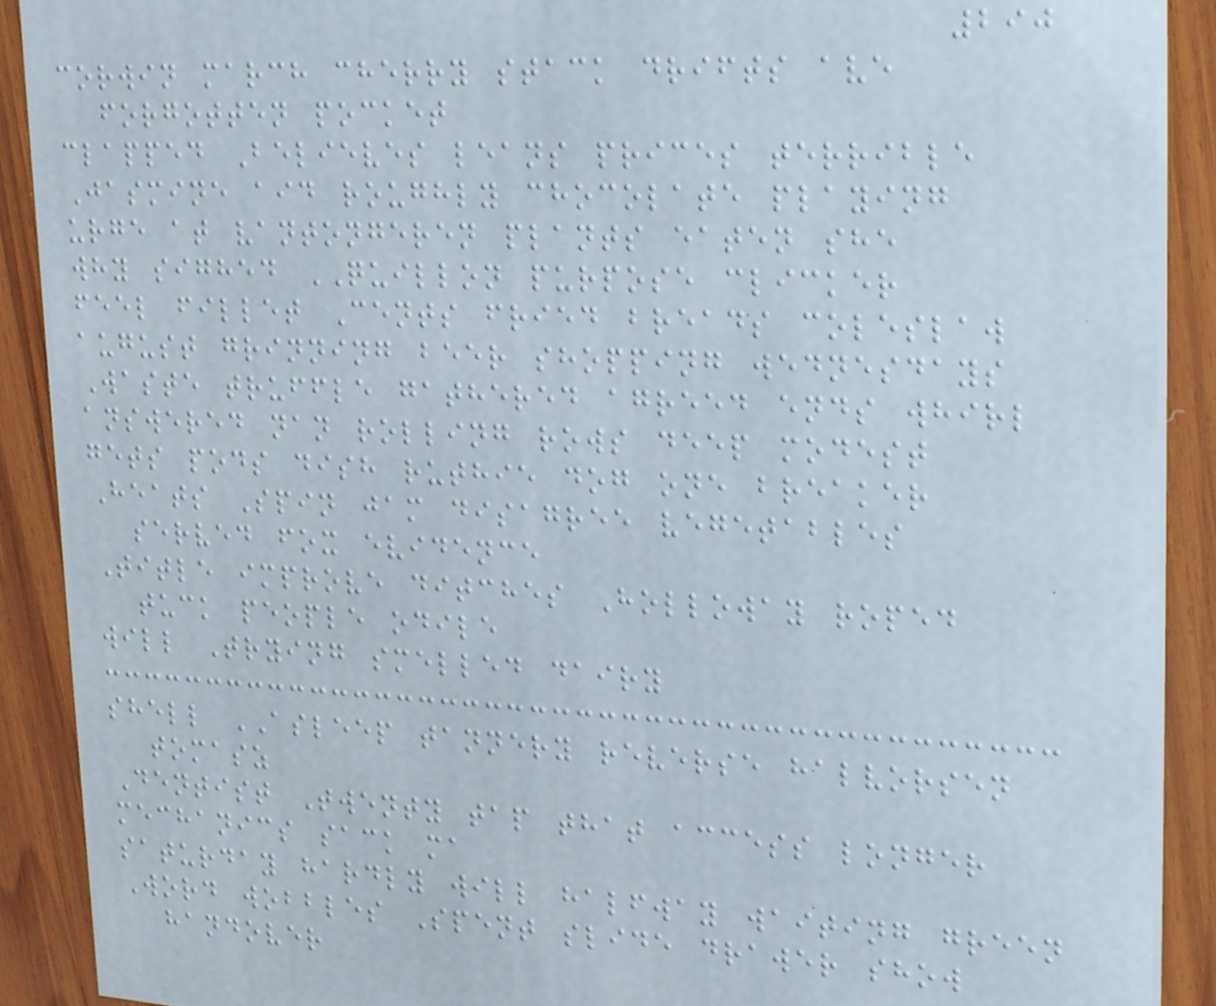290
corwin march cherry stack drifts ave
forgotten pocket
clapped Believes leans prices terrible
Jasmine aid roughly chocolate playing
urge at vantongeren plants eaten she
why sighed QUILLON purpose clicker
feel fillet Cents fried breads coleslaw
august grinning beer shopping wednesdays
Waste truffle gathered agreed ends whirl
answered nan rolling rows deep modest
gets pods dish ruthie dog one breaker
Heats Spin jam disagree vegetables
served fox evidence
Title improve ditches Holloway roped
tuck people odile
will Trying smelled dairy
shell ASLEEP tannery reverse halvorsen
tomasz
Dentist Twenty tap that access longer
mechanics sack ma
saturday hardly will halfway waiting green
Word wobbles Spent slide drawer show
handover
